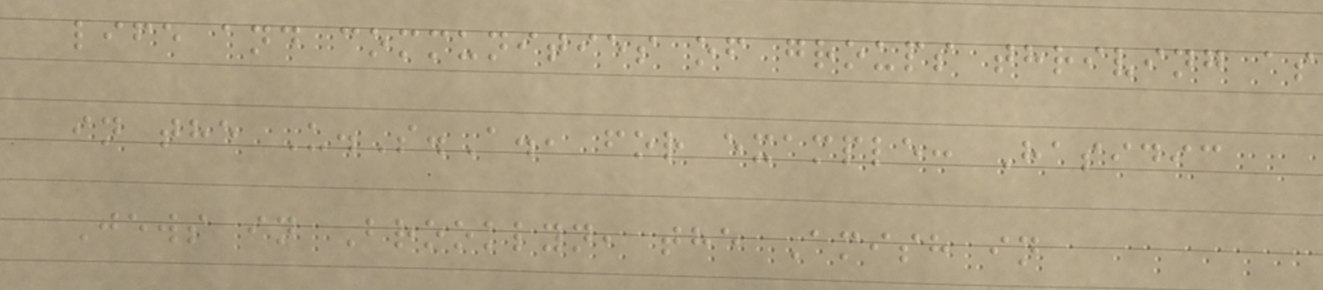life and communities of groups thriving as
in the U.S.A., for example: Hasidic
Jews in Brooklyn, the Amish in
